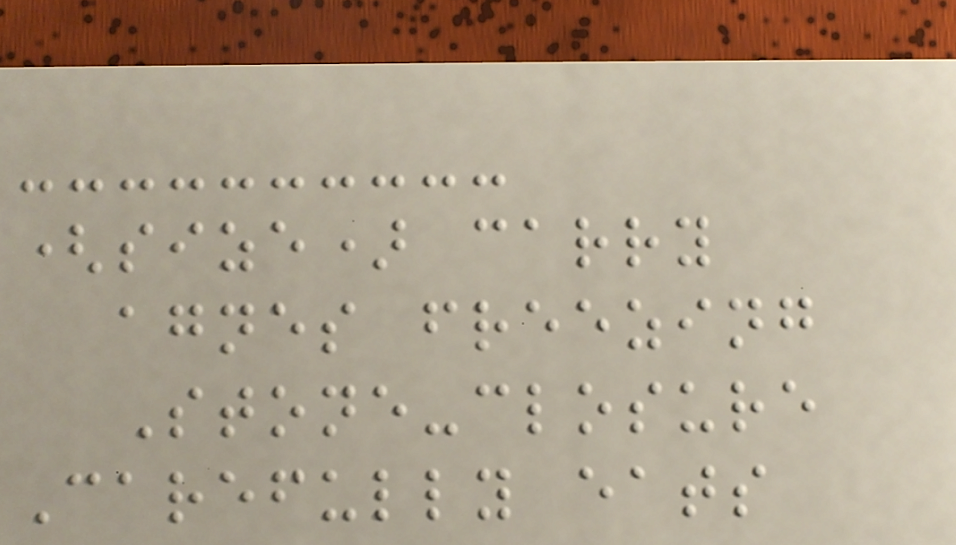(size) carry
agnes freezing
Stone-closure
Carefully eats
